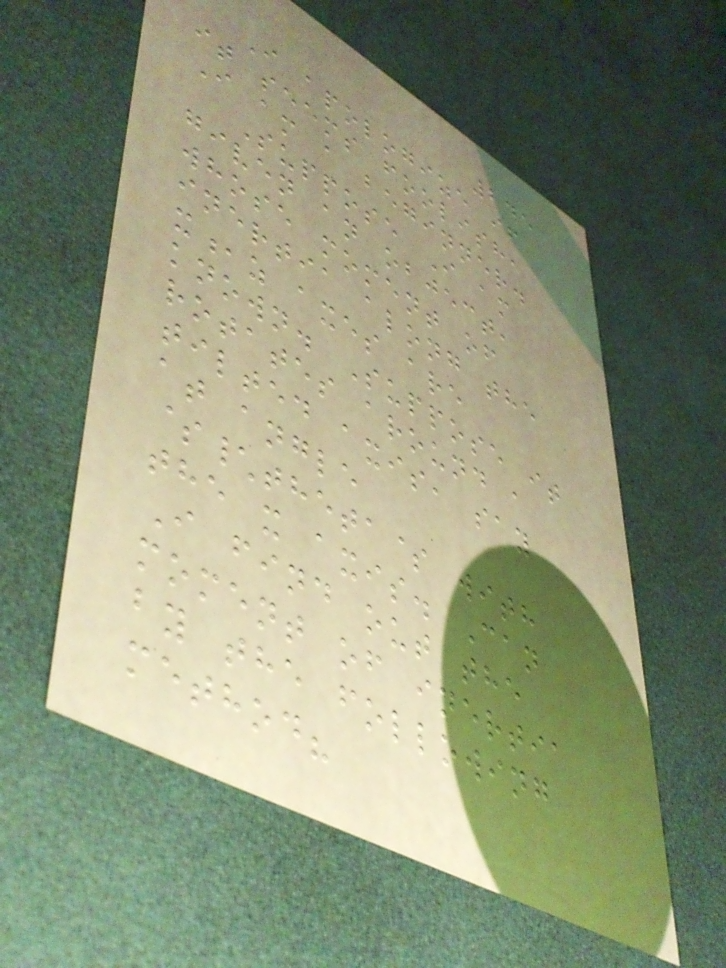245
I apologize if
it seems foolish,
I am a beginner.
Suppose I am
given an object,
whose moment of
inertia along the
x,z axes are
known. Suppose it
rotates around a
tilted axis, say
at angle
$\theta$ with
the x axis. Can
I find out the
moment of inertia
by the following
method?
